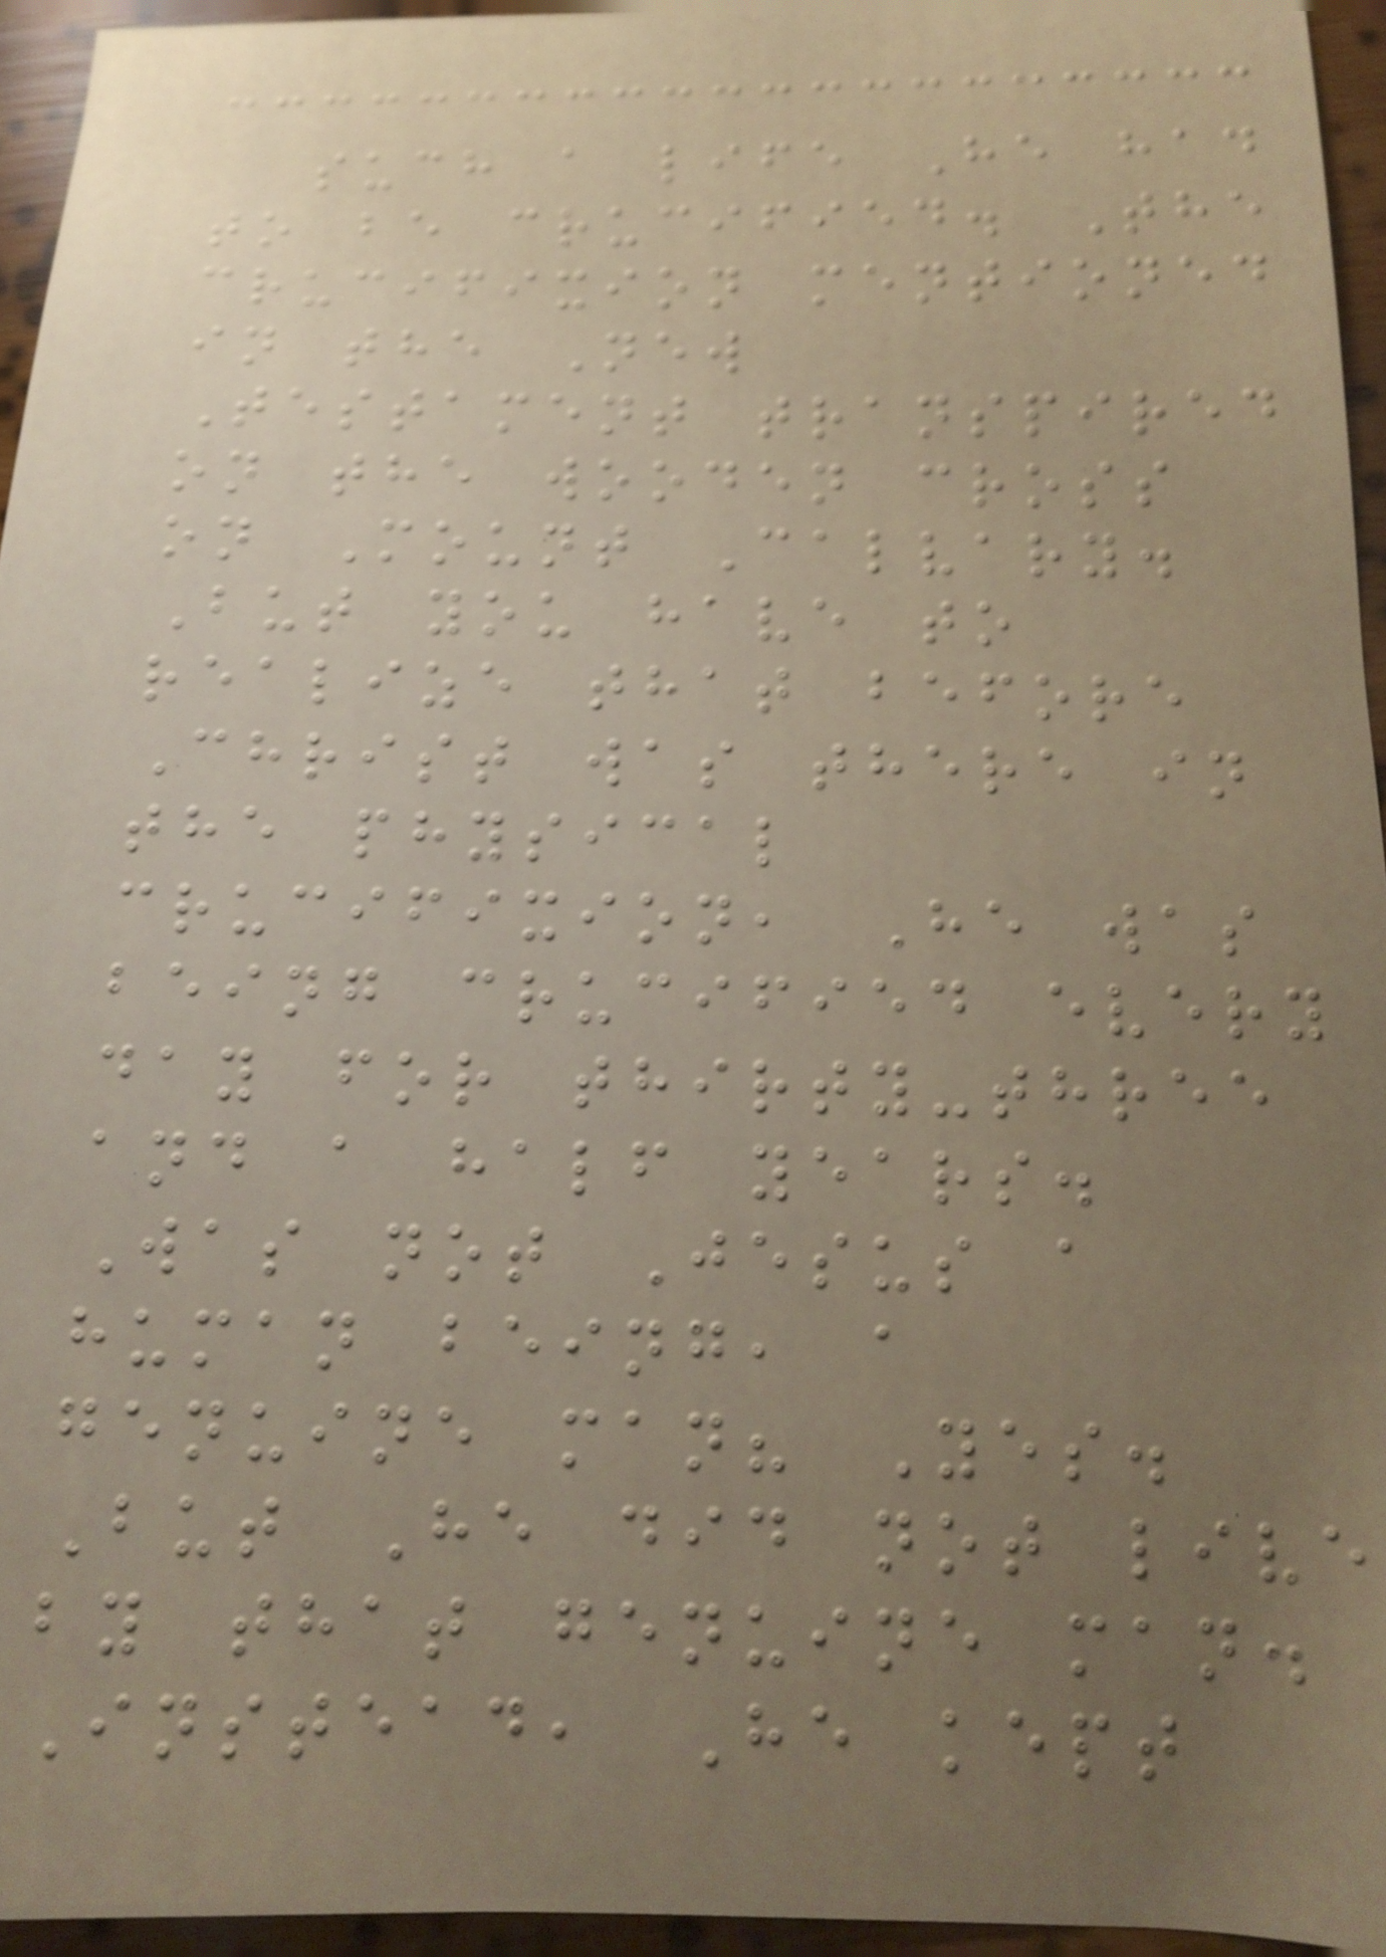such a life He had
to be crucified. The
crucifixion mentioned
in the New
Testament transpired
on the wooden cross
on Mount Calvary.
But you have to
realize that before
Christ was there in
the physical
crucifixion, He was
being crucified every
day for thirty-three
and a half years.
Was not Jesus a
human being, a
genuine man? Yes.
But He did not live
by that genuine man.
Instead, He kept
